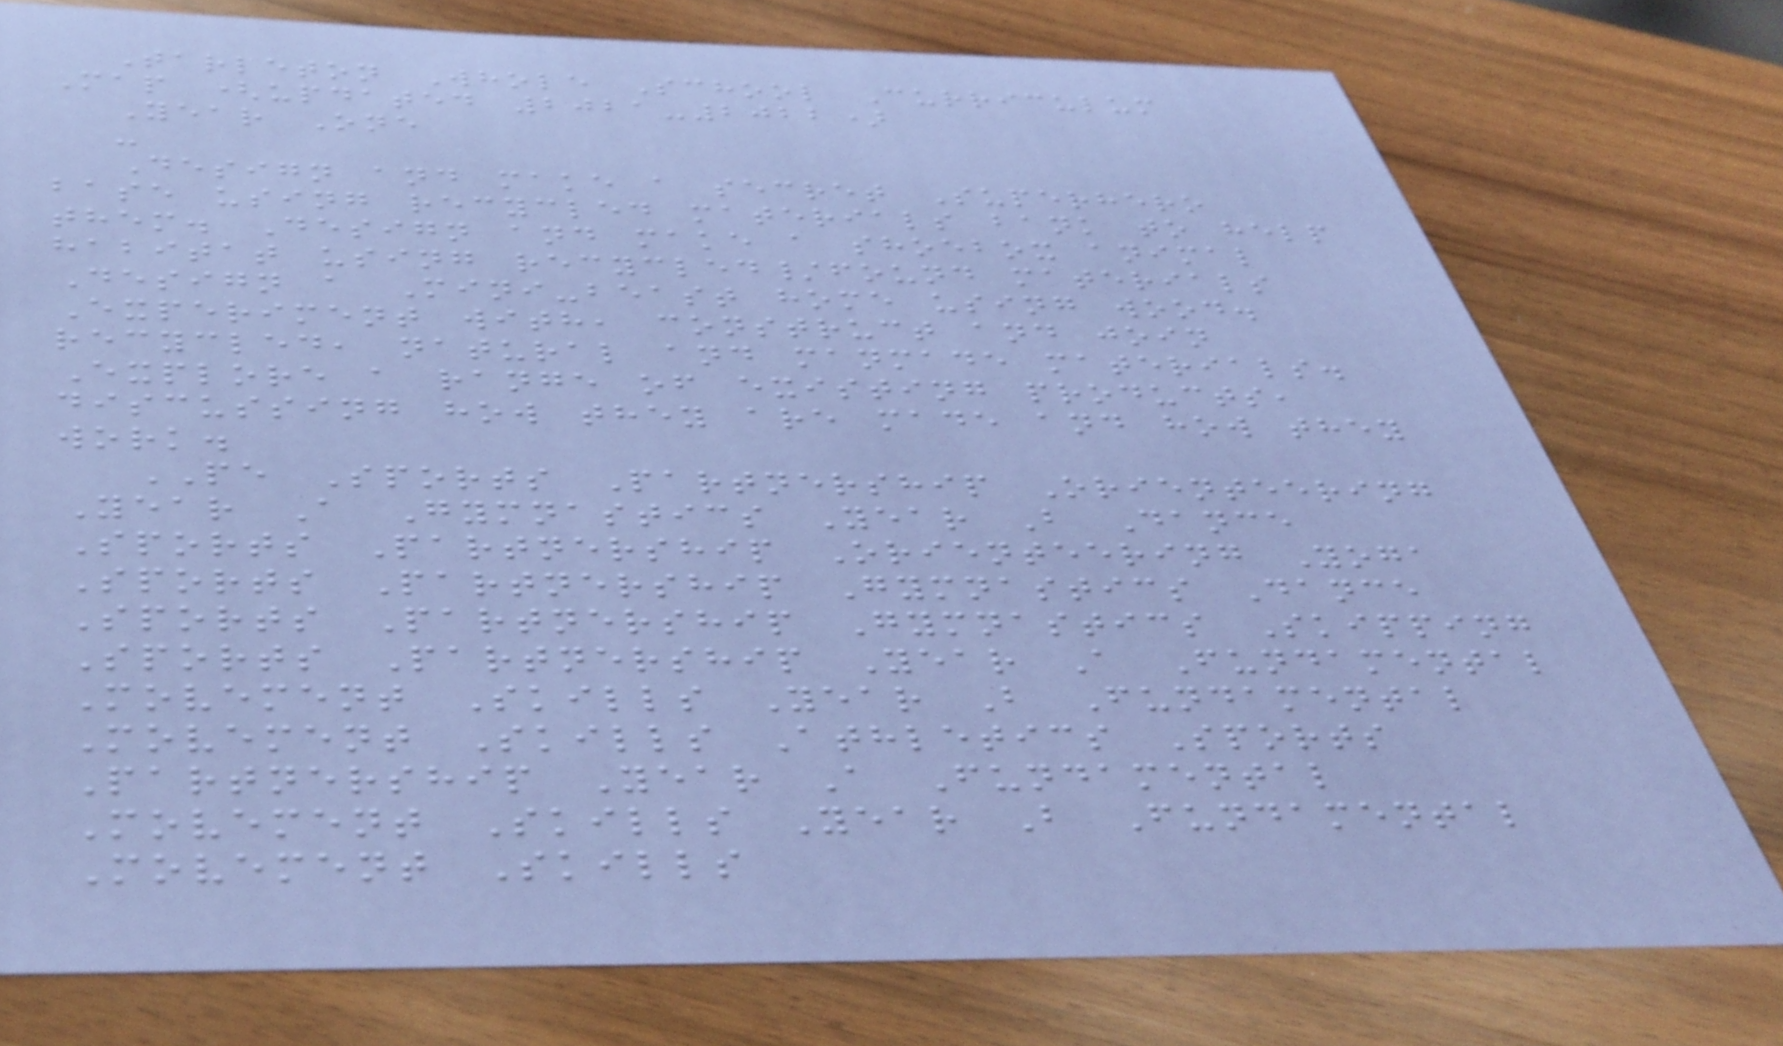Tarleton Whole School Curriculum
Map (updated 2021-2022)
Year One
-
Design and make a secret Superhero
base using recycled materials bank to help
them. Design and make a shoebox animal
habitat using recycled/found materials
Design a Mini-beast home using wood.
Experiment with, construct and join
recycled, natural and manmade materials.
Explore a range of existing products,
discussing how they are made and how they
work.
PE Sports Partnership Orienteering
Year A Gymnastics Year B Dance
Sports Partnership Orienteering Yoga
Sports Partnership Gymnastics Dance
Sports Partnership Gymnastics Skipping
Sports Partnership Year A Fundamental
Movement Skills Year B Fundamental
Movement Skills Athletics Sports
Partnership Year A Fundamental
Movement Skills Year B Fundamental
Movement Skills
